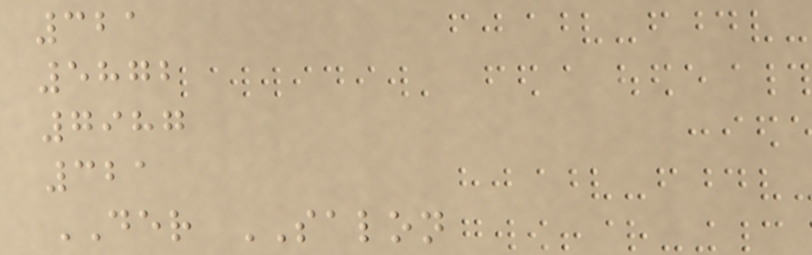321
5872
7987
321
DER SALON
